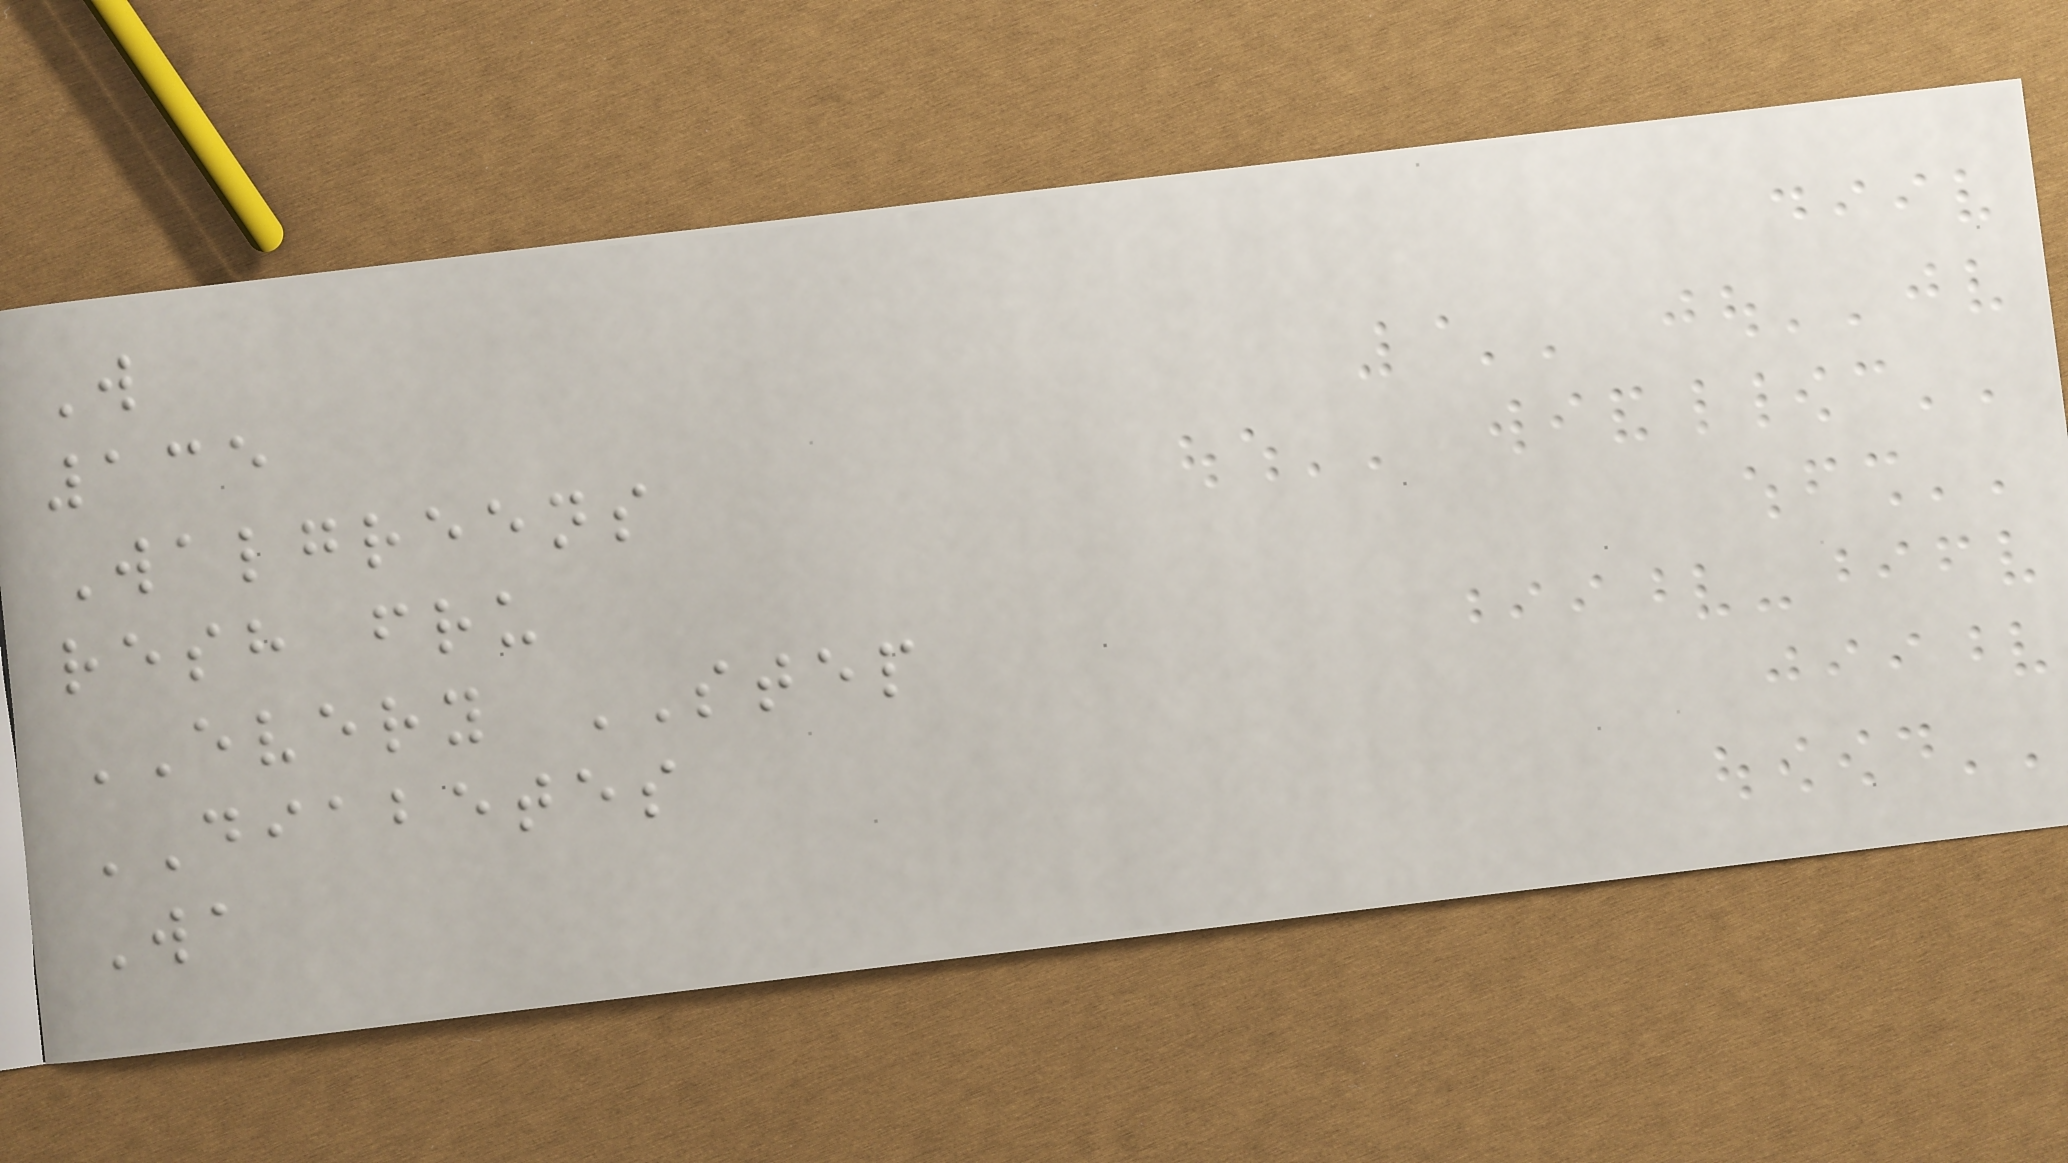W
135
Walgreens
resh fru
EVERY STEP
DIABETES
Wa
